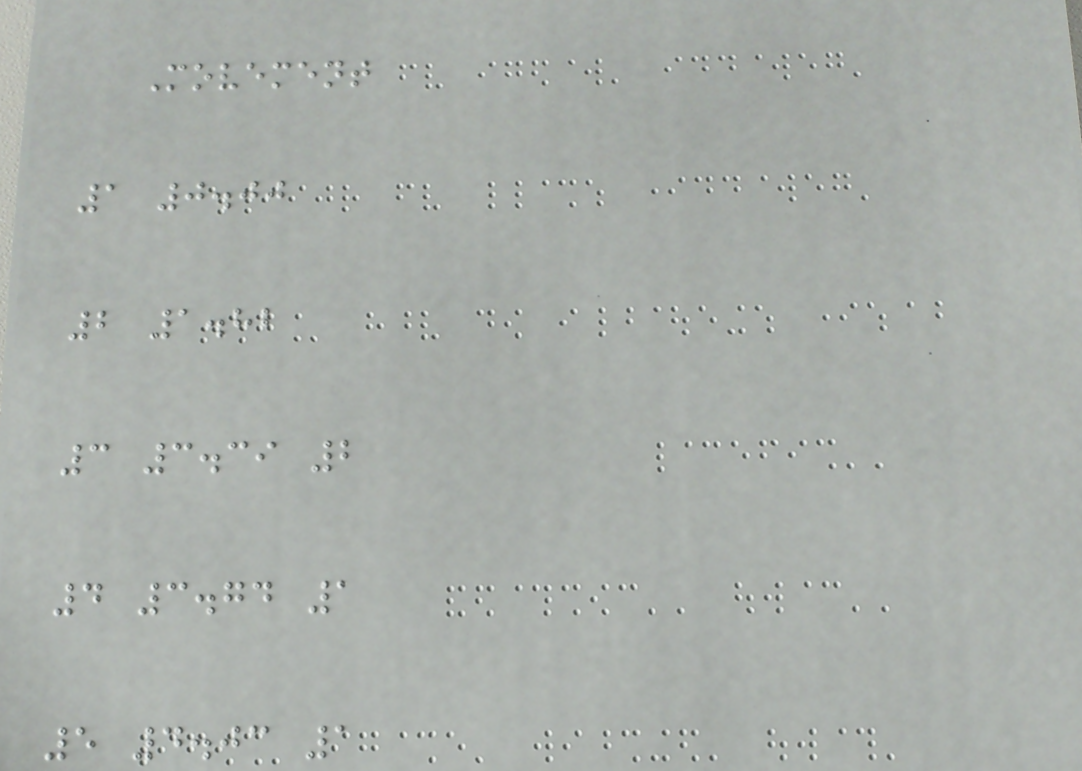Movement
1 0.00
2 1.82
3 3.39 2
4 3.74 1
5 4.03 1
